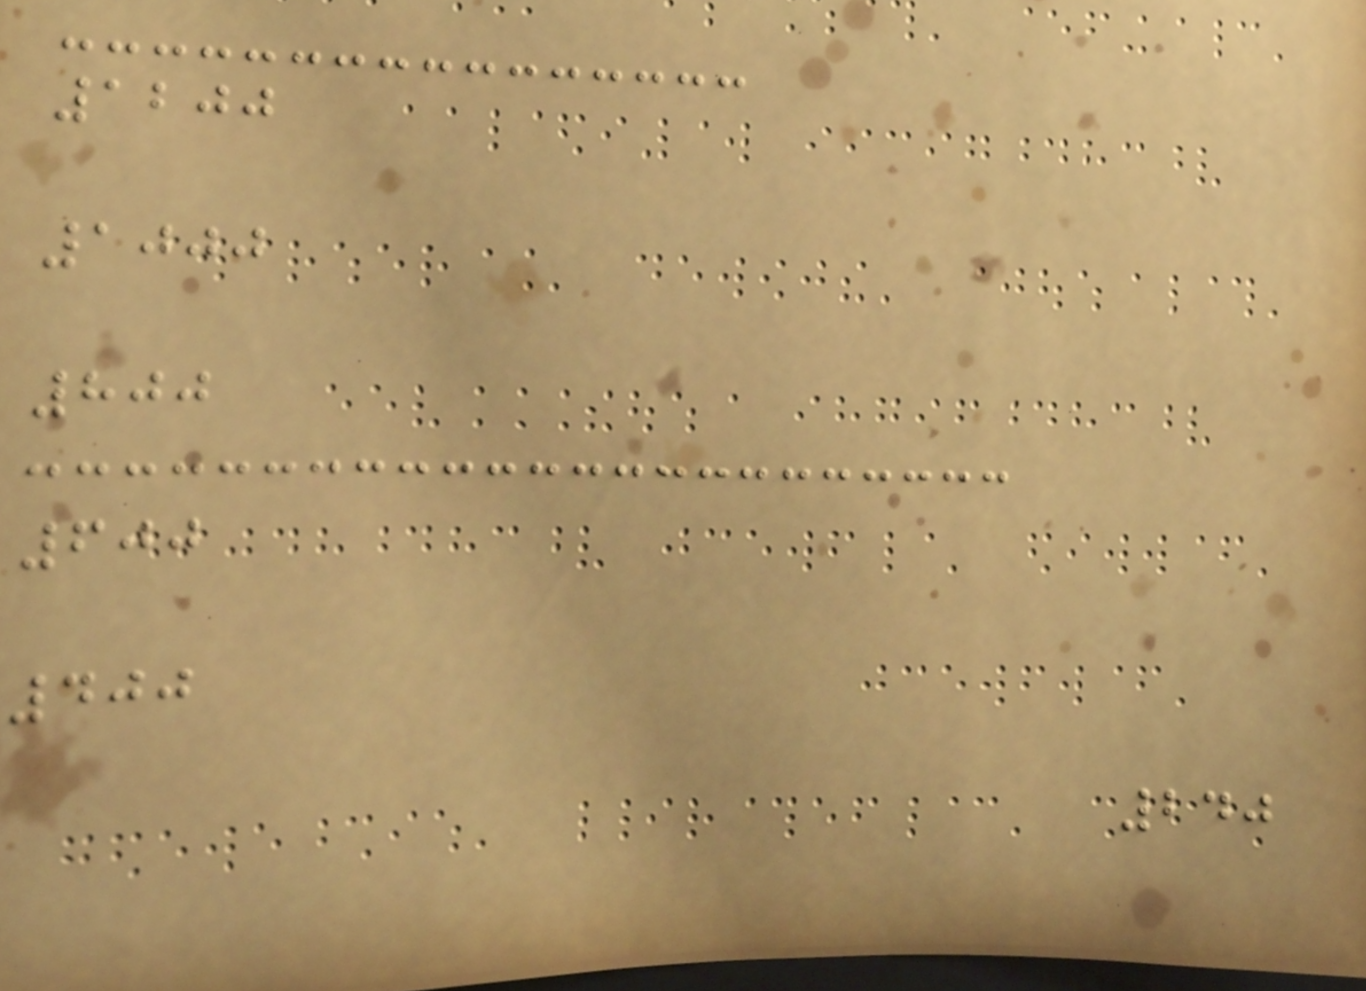1200
1000
800
600
400
240
